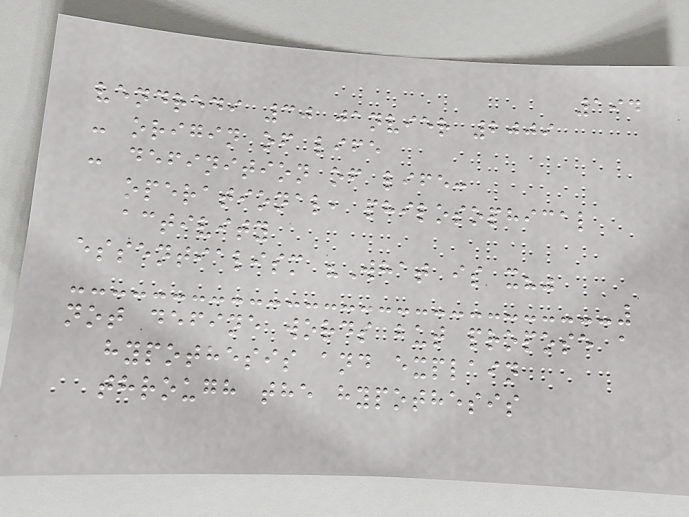194
vendredi 30 janvier 2009
- origin of life
- definition of life:
operational, philosophical
activity
essentialism "What is x?"
not define words but propose a
hypothesis and explain
through the hypothesis
